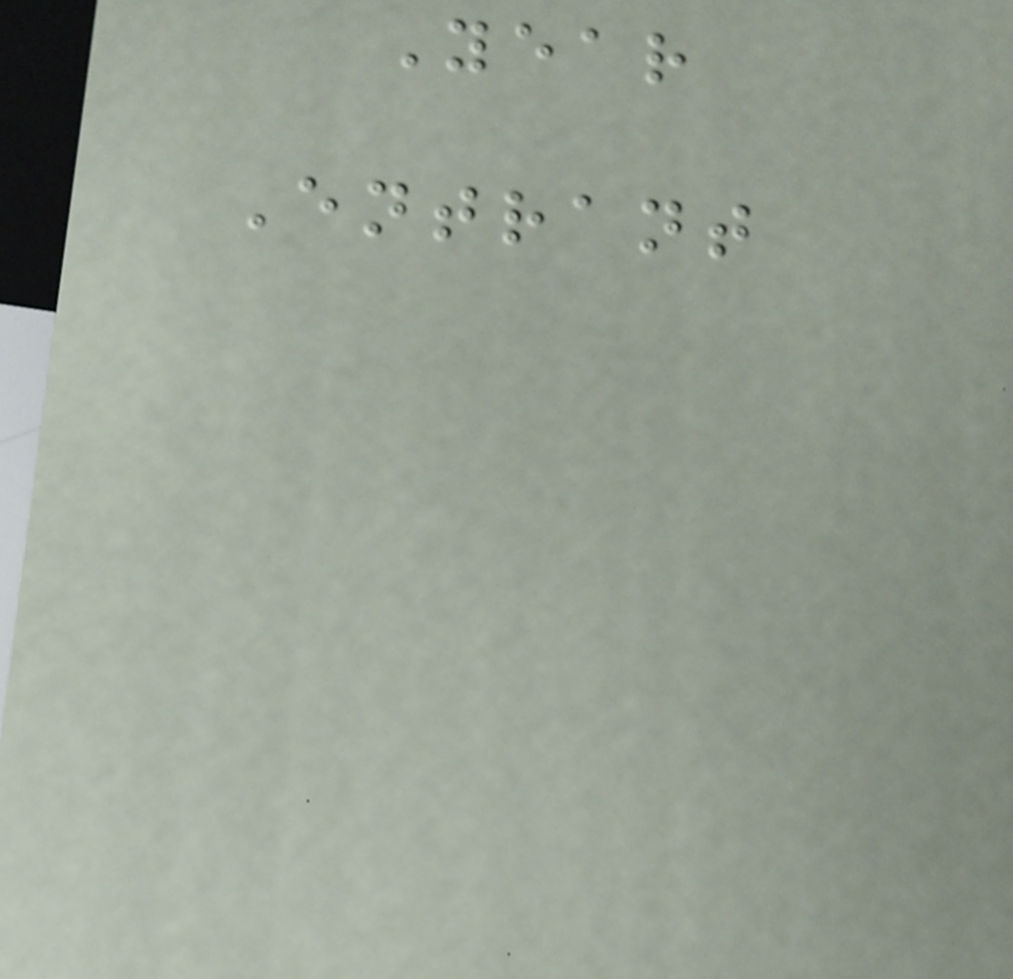Year
Entrant
